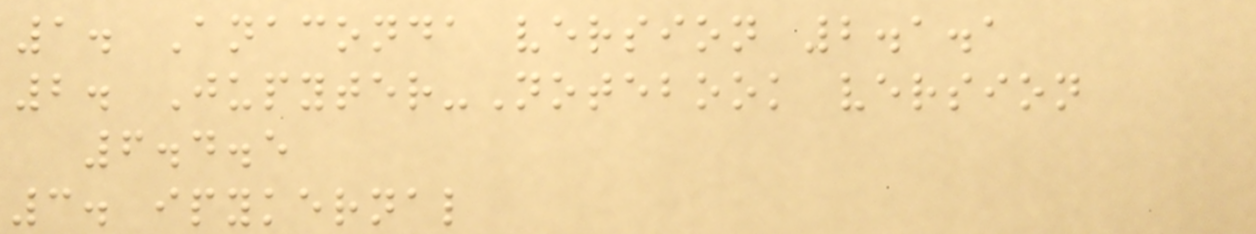1. Anaconda version 2.1.1
2. Jupyter-Notebook version
6.4.5
3. ipykernal
